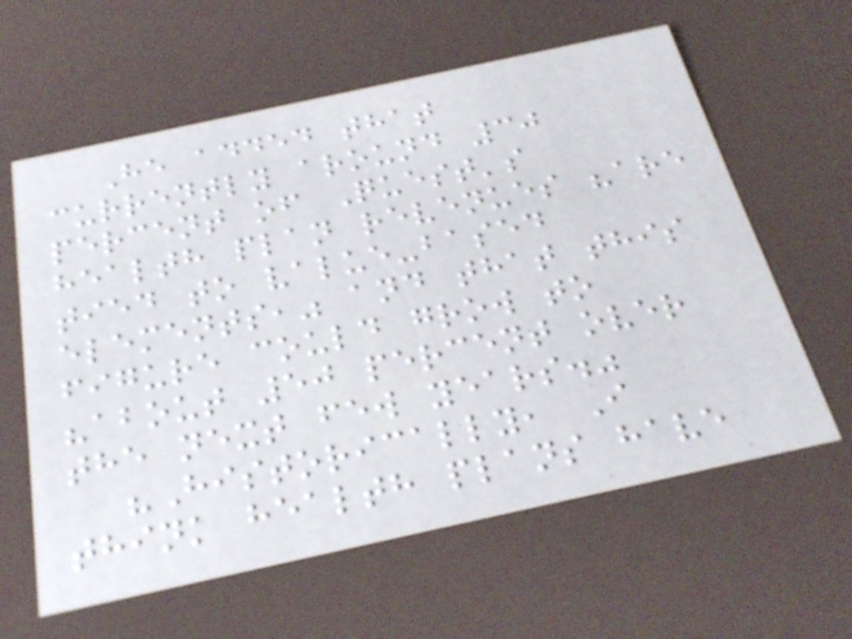He added that
currently around 30
percent of Quest's
health plan revenues "are
tied to value-based
elements," and that this
figure could grow to
"about 50 percent over
the next few years."
"Historically, I
think health plans have
